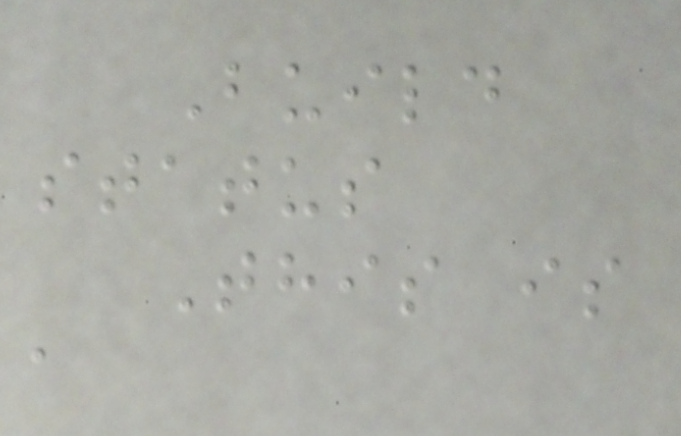Build
status
This is
a
